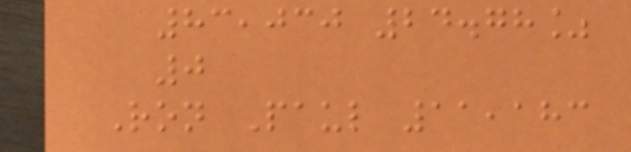83,030 24.78%
0
Ron Paul 11,183
